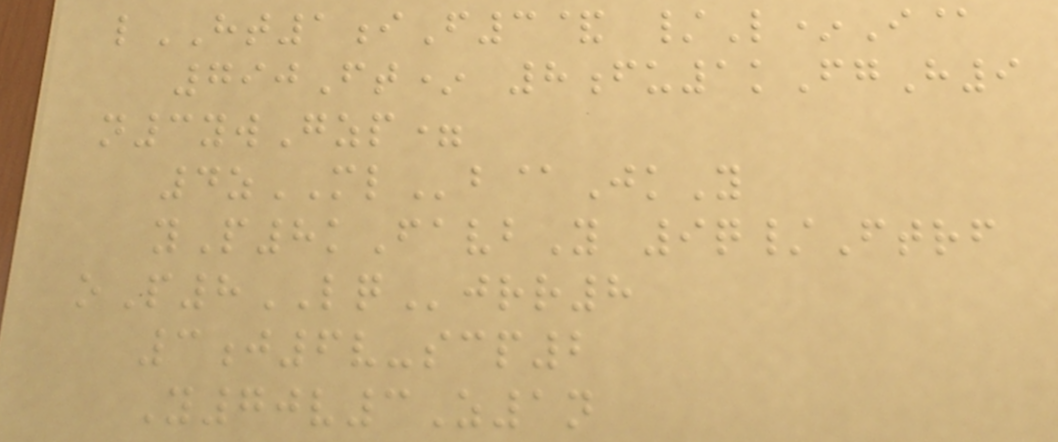lHT1iF3& /L*I@
790Ft* 8fu1kFgH9
n3ywGzp=
4zMLb@JkY
yP8kFavbY 9q/Ftrf
oP8LQjrr8
3j6v-scp2
Y70v3Z1n
